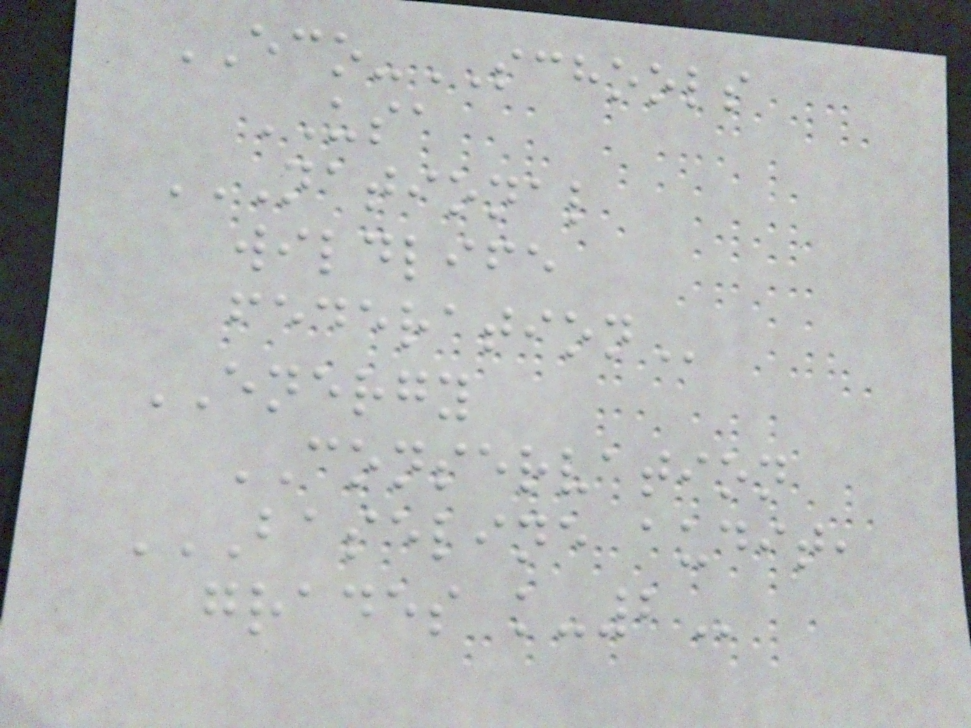ECO-SCHOOLS
USA
NATIONAL
WILDLIFE
FEDERATION
ENERGY
CONSERVATION
BASELINE AUDIT,
GRADES K-2
